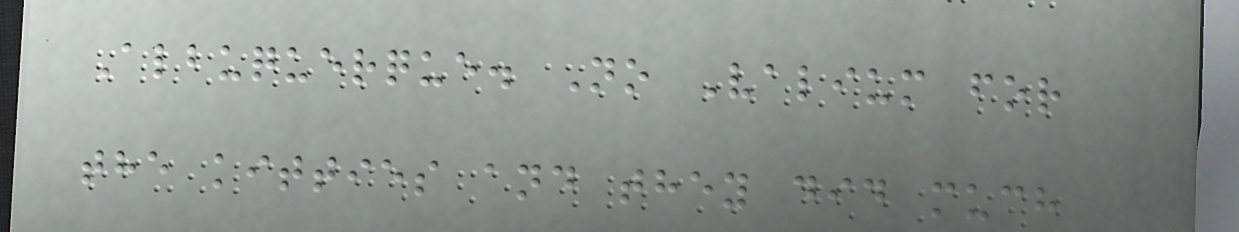Albuquerque. No Valium for
the kitties and they did much
